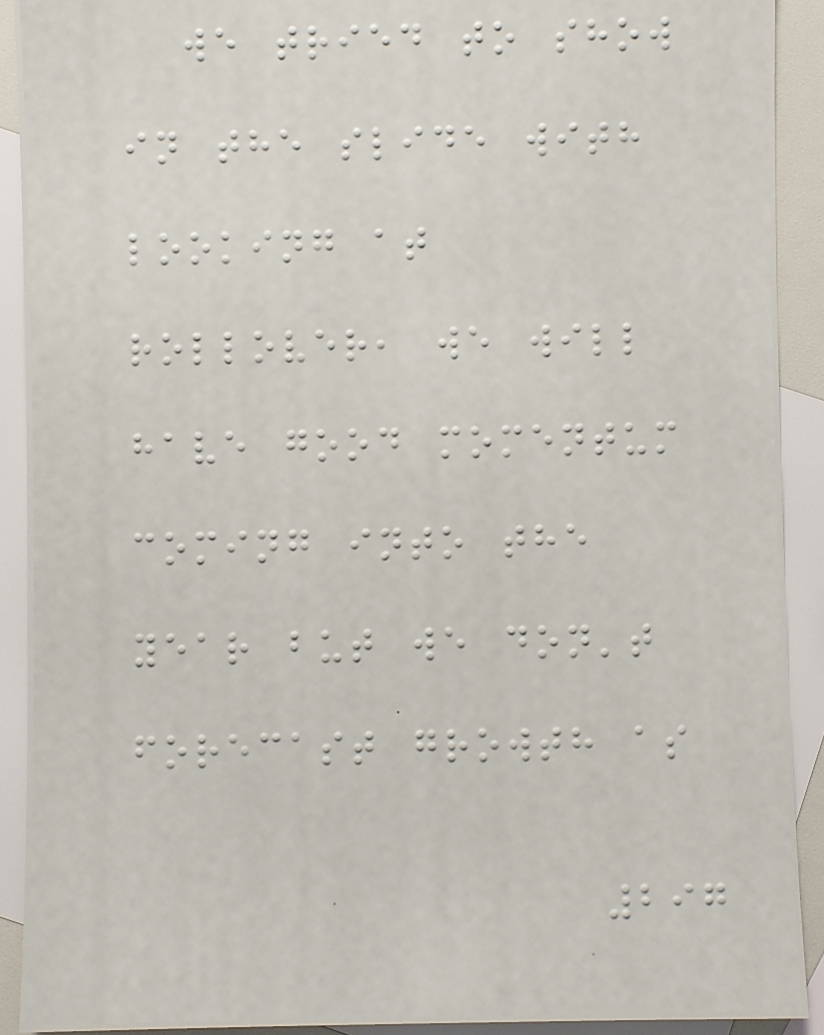we tried to show
in the slide with
looking at
rollover, we will
have good momentum
coming into the
year but we don't
forecast growth as
297
